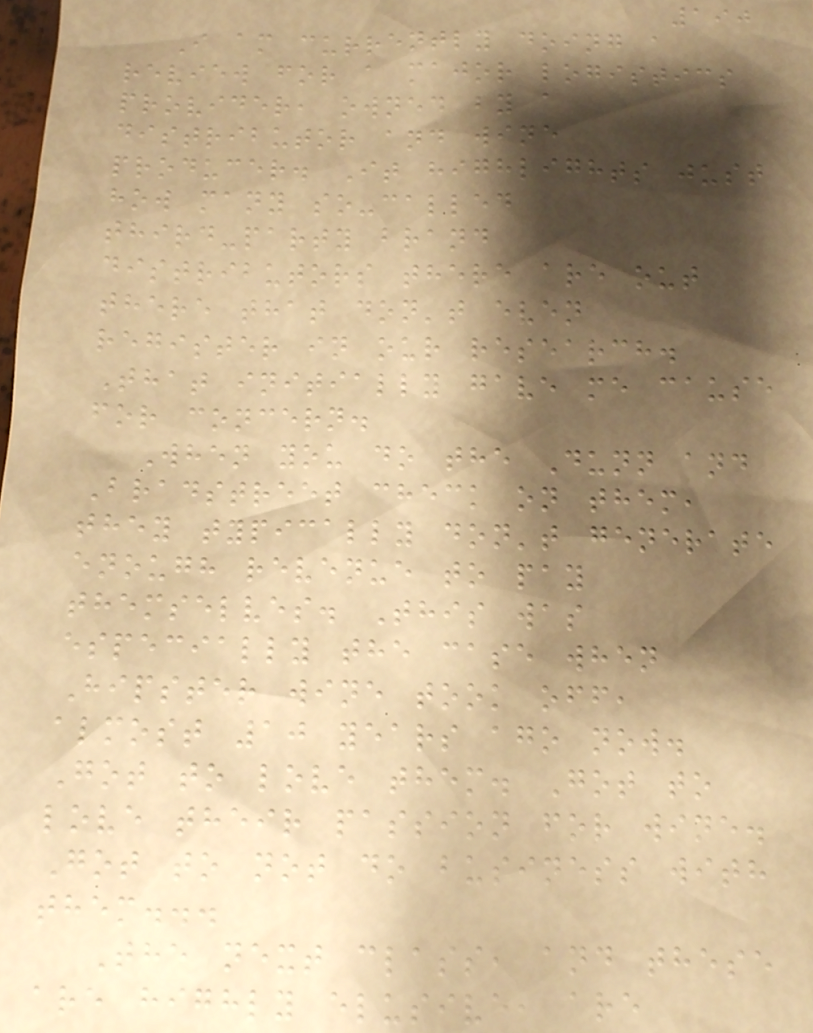190
I am currently doing a
review for a major logistics
provider, owned by a
distributor and wine
producer. It highlights just
how many so-called
third-party brand
distributors there are out
there that don't even
register in our research.
That initially gave me cause
for concern.
When you do the Dunn and
Bradstreet check on them,
they typically don't generate
enough revenue to pay
themselves. This was
especially the case when
Hipster wine took off,
almost 10 years ago now.
Got to love them. Got to
love their passion for wine.
Got to not do business with
them...
The next class, and these
are highly elusive, are
